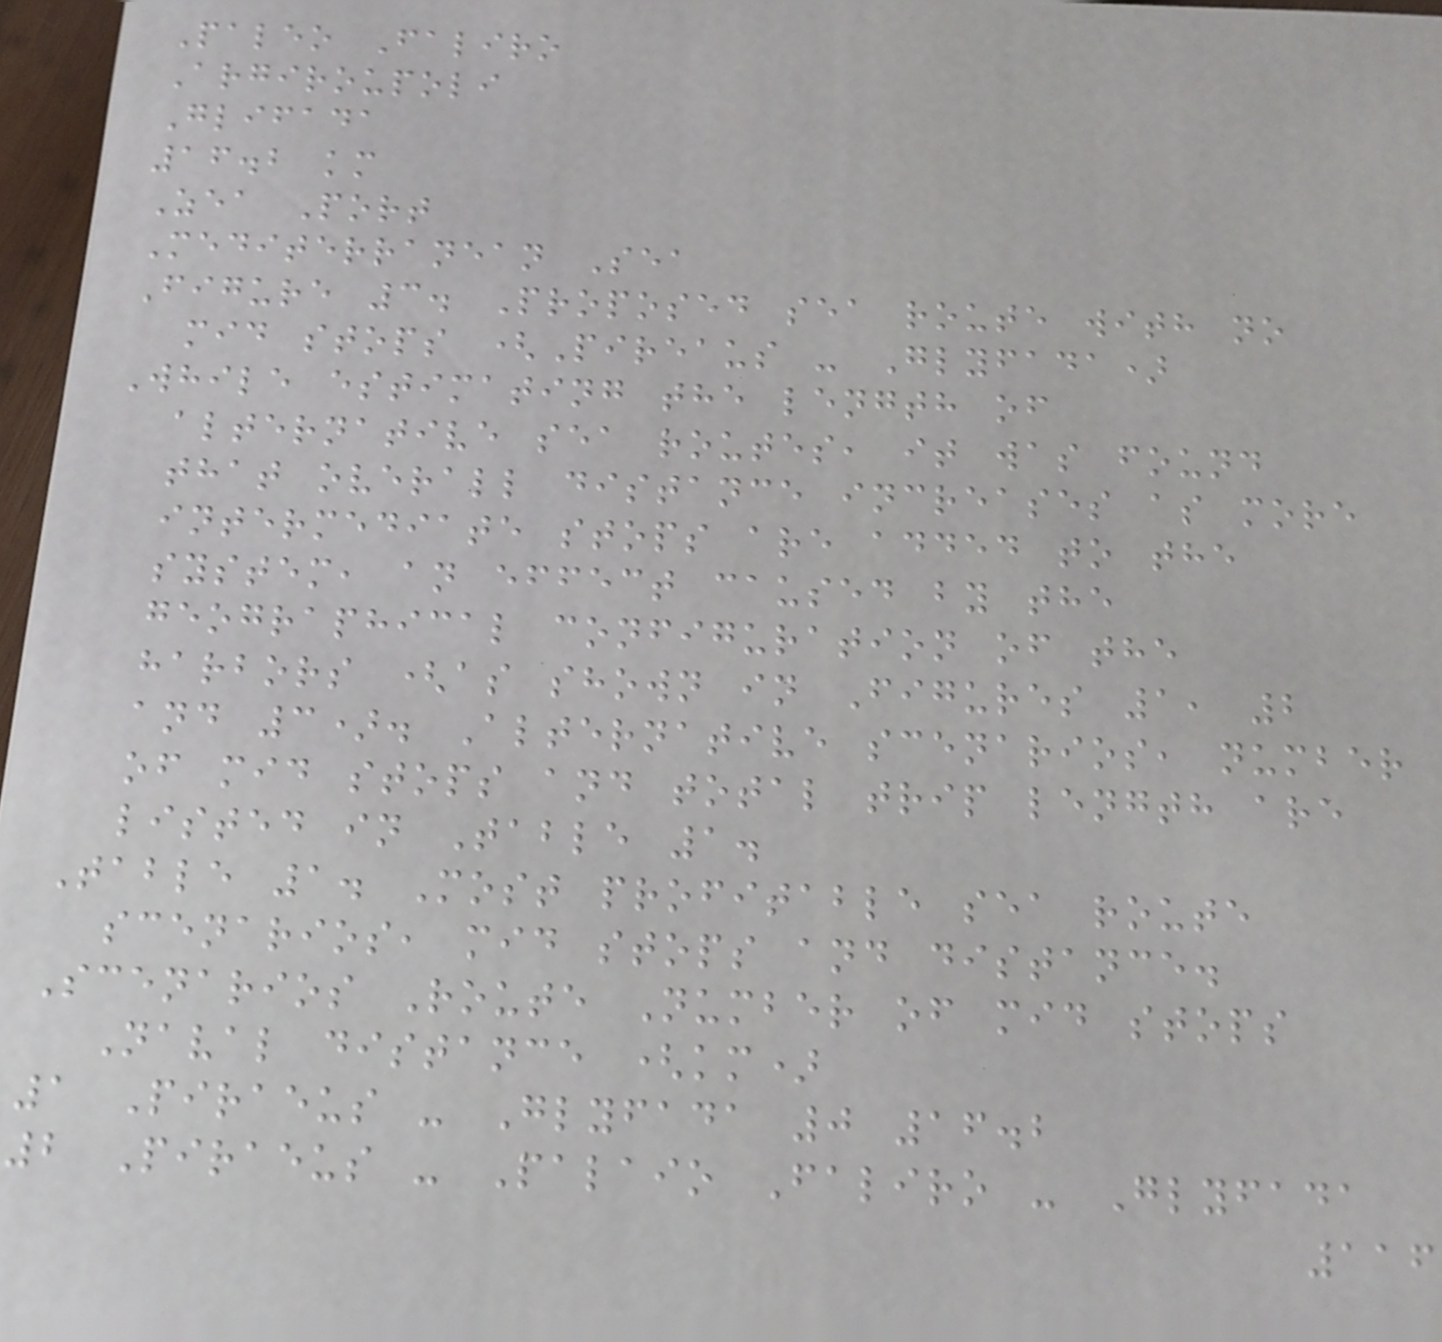Paleo Faliro
Argiroupoli
Glifada
16.2 km
Zea Port
Mediterranean Sea
Figure 3. Proposed sea route with no
mid stops (Pireaus - Glyfada)
While estimating the length of
alternative sea routes, it was found
that overall distance increases as more
intermediate stops are added to the
system, an effect caused by the
geographical configuration of the
harbors (as shown in Figures 1, 2
and 3). Alternative scenarios, number
of mid stops and total trip length are
listed in Table 1.
Table 1. Most profitable sea route
scenarios, mid stops and distance.
Scenarios Route Number of mid stops
Naval distance (km)
1 Piraeus - Glyfada 0 16.2
2 Piraeus - Palaio Faliro - Glyfada
116
